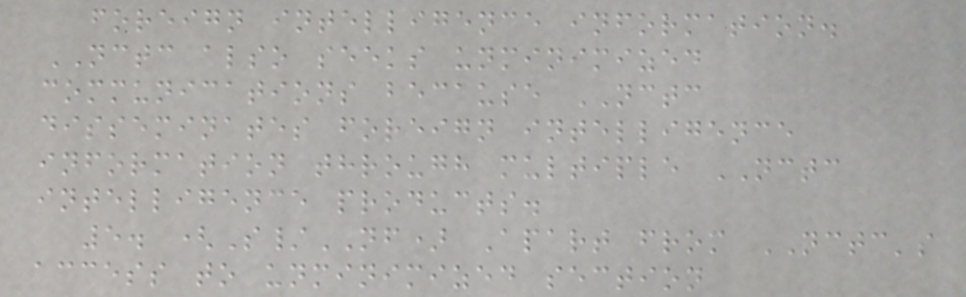foreign intelligence information.
NCTC also seeks unminimized
communications because NCTC
disseminates foreign intelligence
information through multiple NCTC
intelligence products.
5. (S/NF) Apart from NCTC's
access to unminimized section
